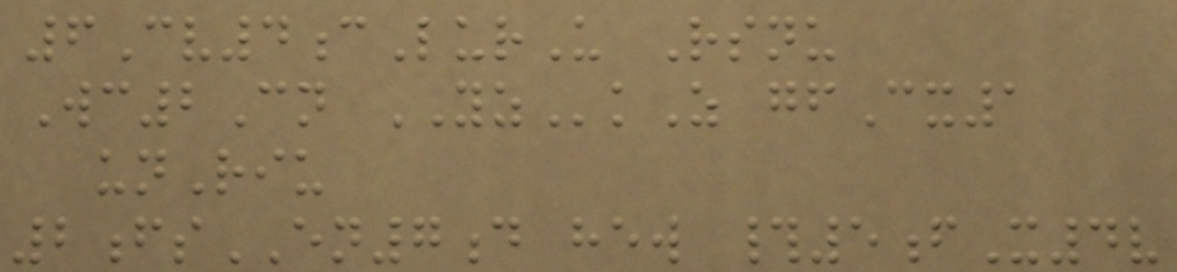6Cv4cLurU Rsnu
Wc2Cn YZkZ gfCx1
unRiu
2fsEN7d hew #5fX4v
